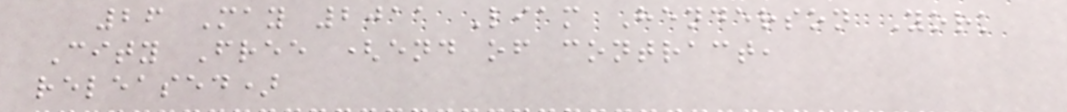26 May 2011 Liam Henderson York
City Free (end of contract,
released)
